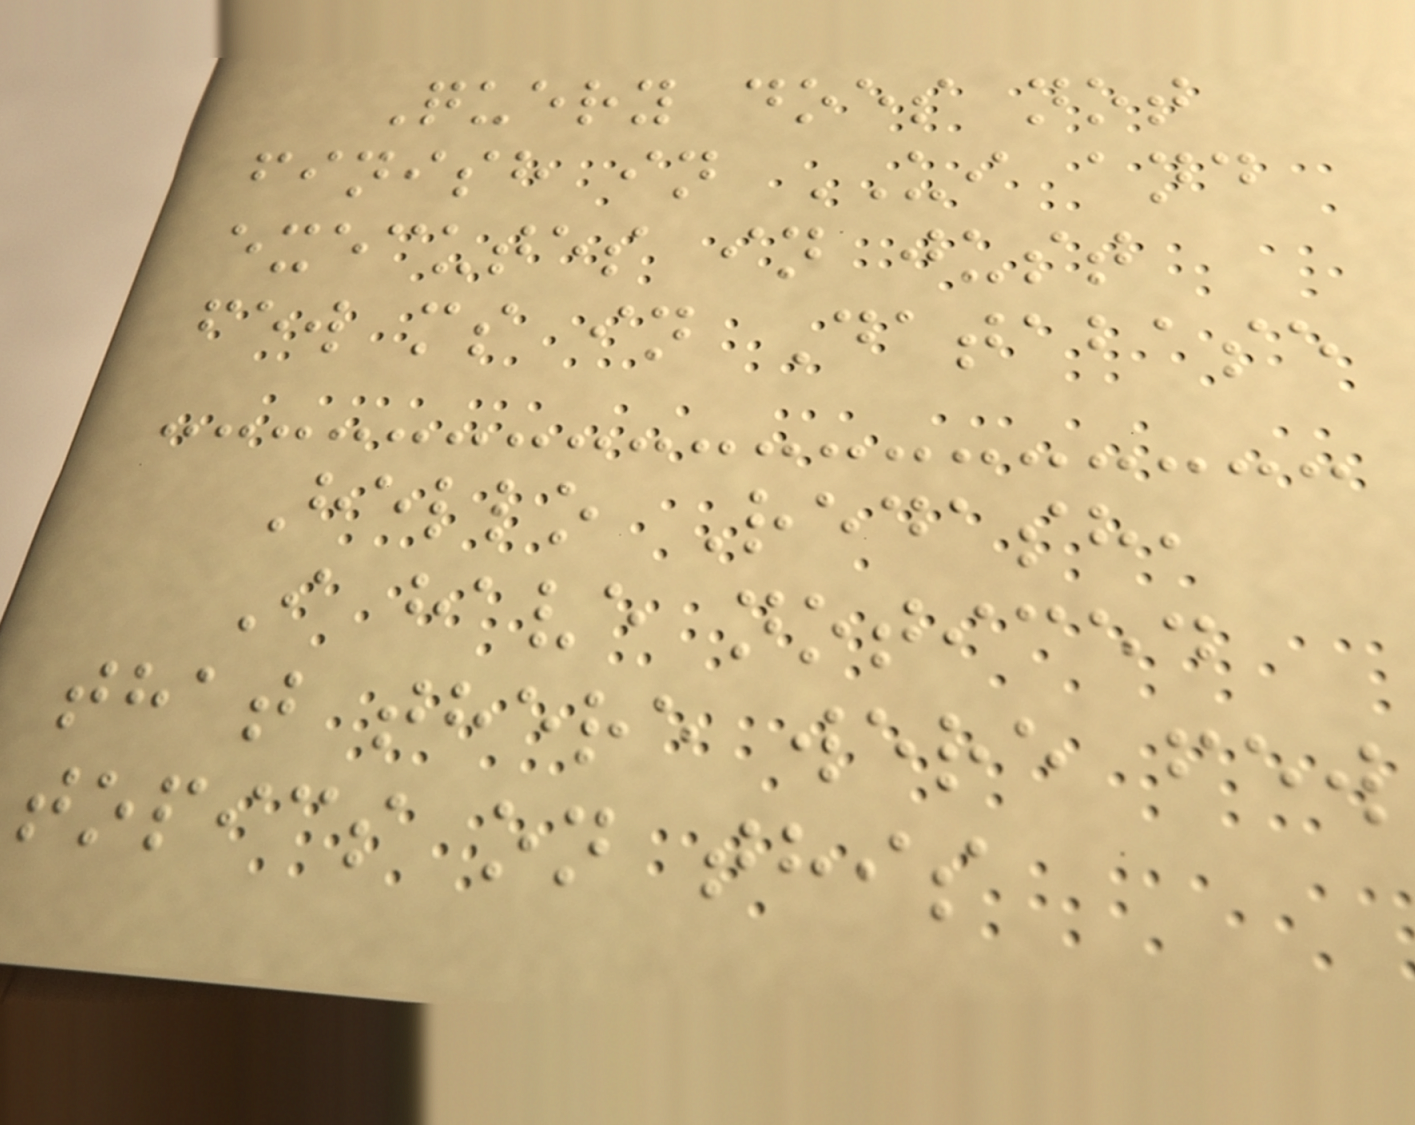Query does not
finish in UI and
executes in just
few ms in Database
Hello Redash,
I have noticed
that there were few
topics on this
